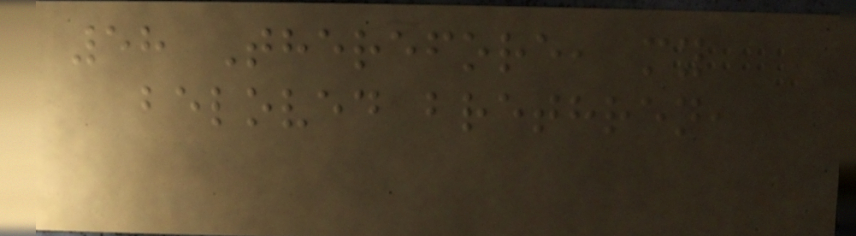58 Therefore, my
beloved brethren,
